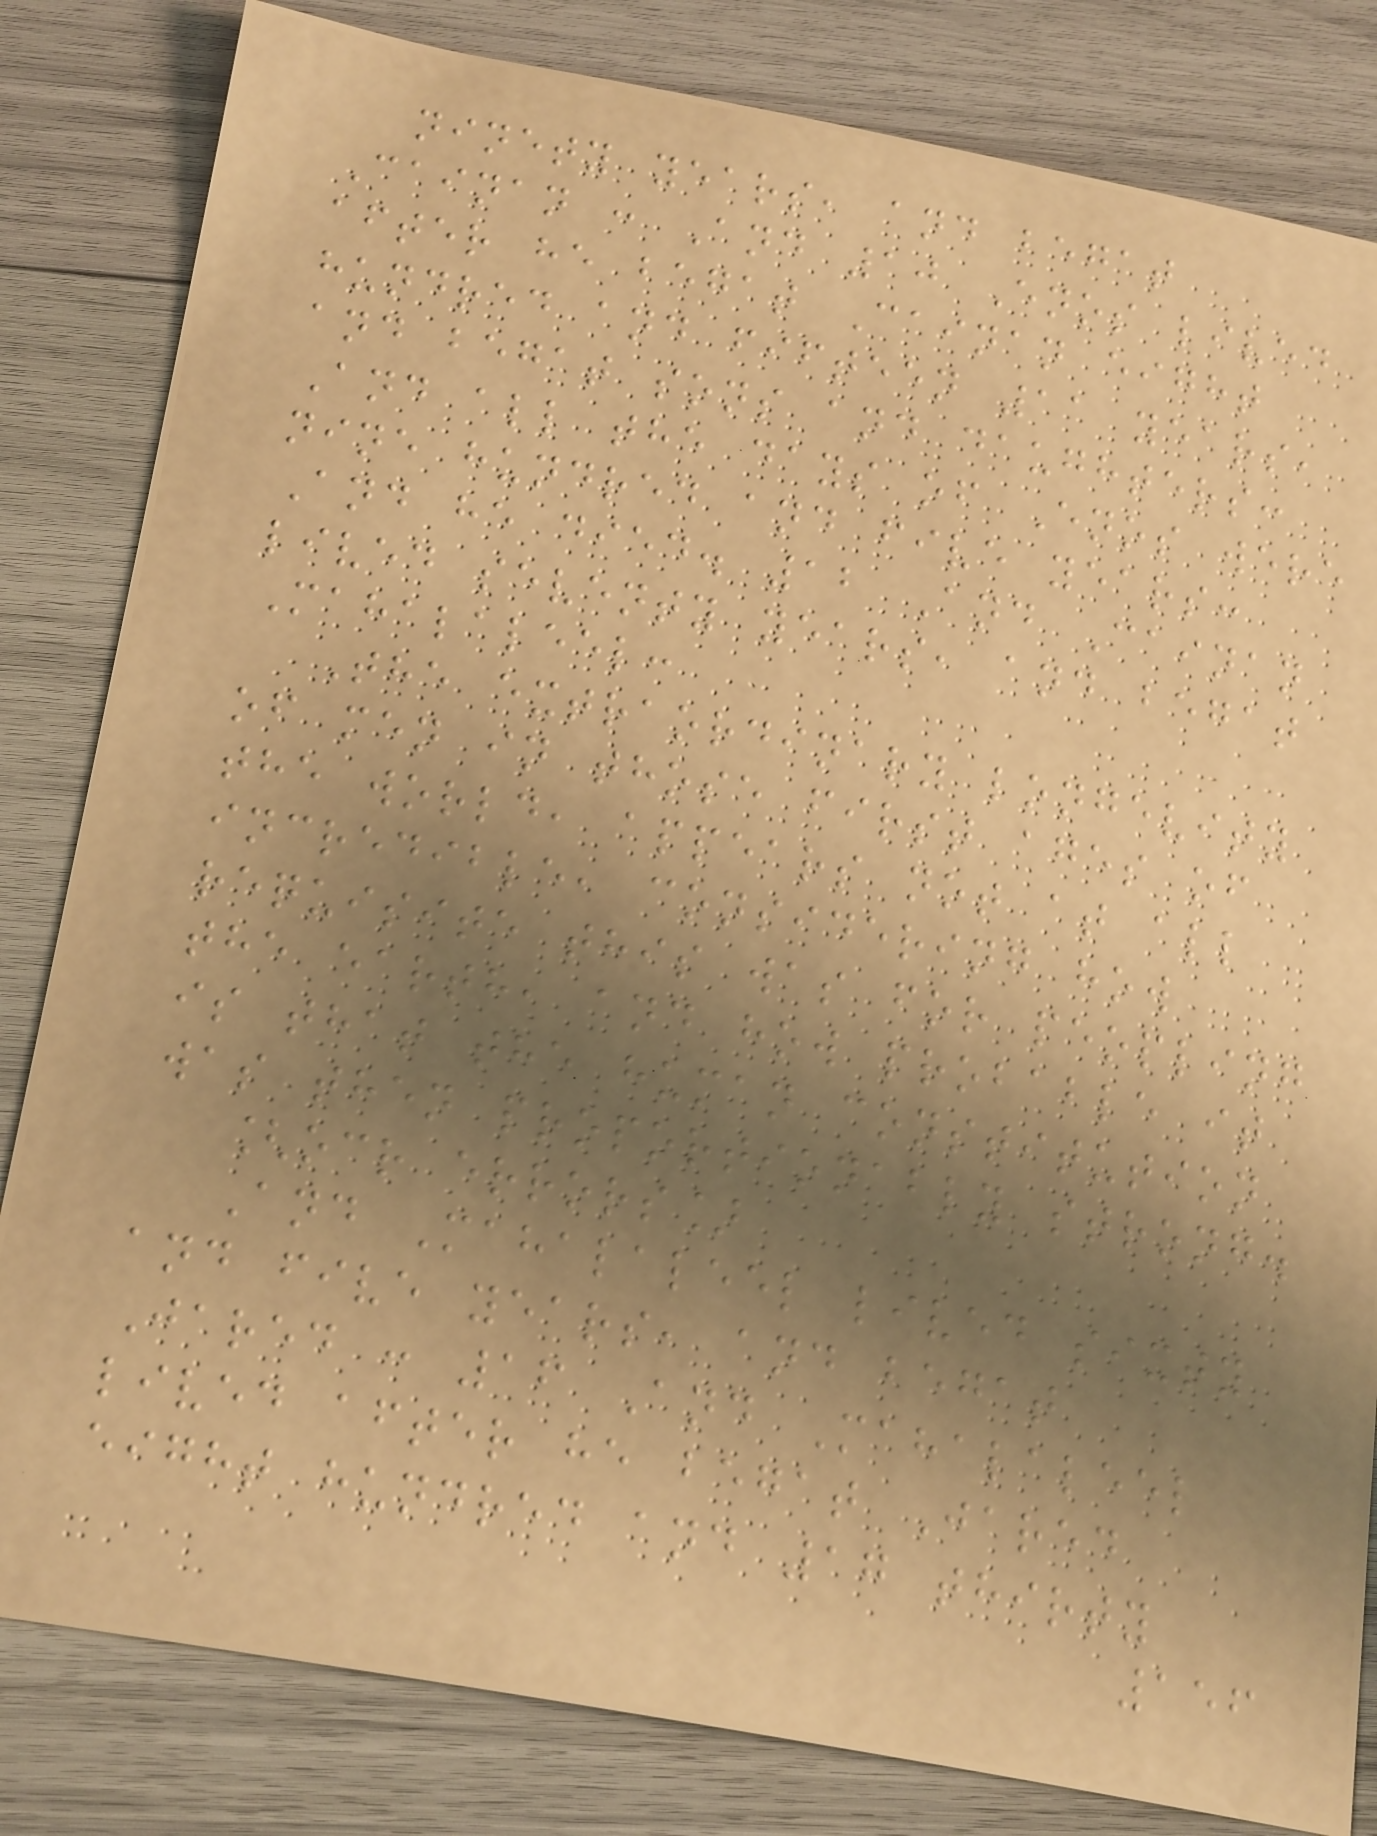ninety years, and begat
Cainan : And 10 Enos lived
after he begat Cainan eight
hundred and fifteen 11 years,
and begat sons and daughters:
And all the days of Enos were
nine hundred and five years:
And he died. 12 And Cainan
lived seventy years, and begat
Mahalaleel:
The extraordinary longevity
of men in those first ages of
the world, appears not at all
incredible, considering how
requisite this was for peopling
the earth, and how probable it
is that the human constitution
was then proportionably strong.
[ocr errors]
And Mahalaleel lived sixty
and five years, and begat
Jared : 16 And Mahalaleel
lived after he begat Jared
eight hundred and 17 thirty
156
